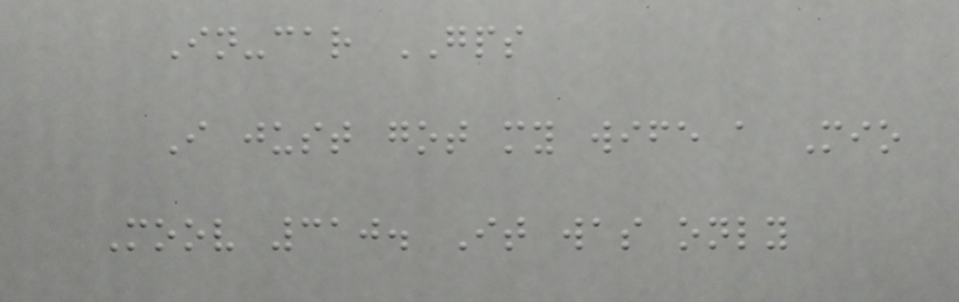In-car GPS
I just got my wife a Mio
Moov 310. It was only
